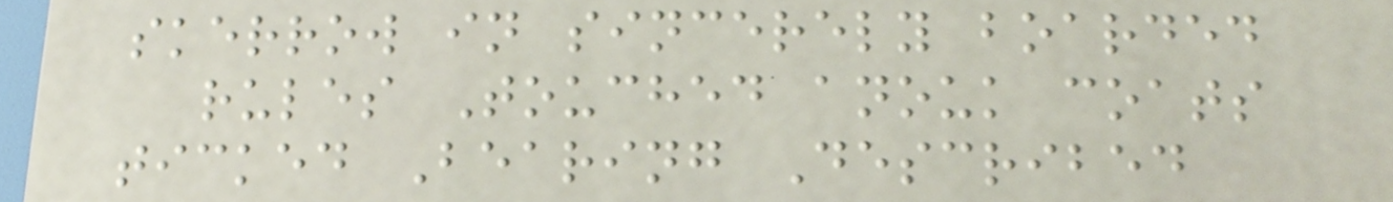skerrow in sincerely boarded
rules Touched anouk coats
ticked Bearing Described
